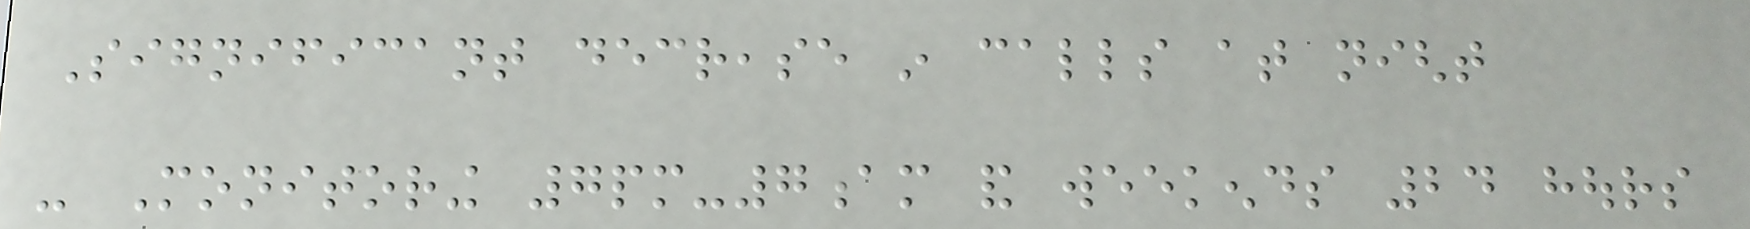Significant decrease in calls at night
- Monitoring 7pm-7am and weekends 24 hours
